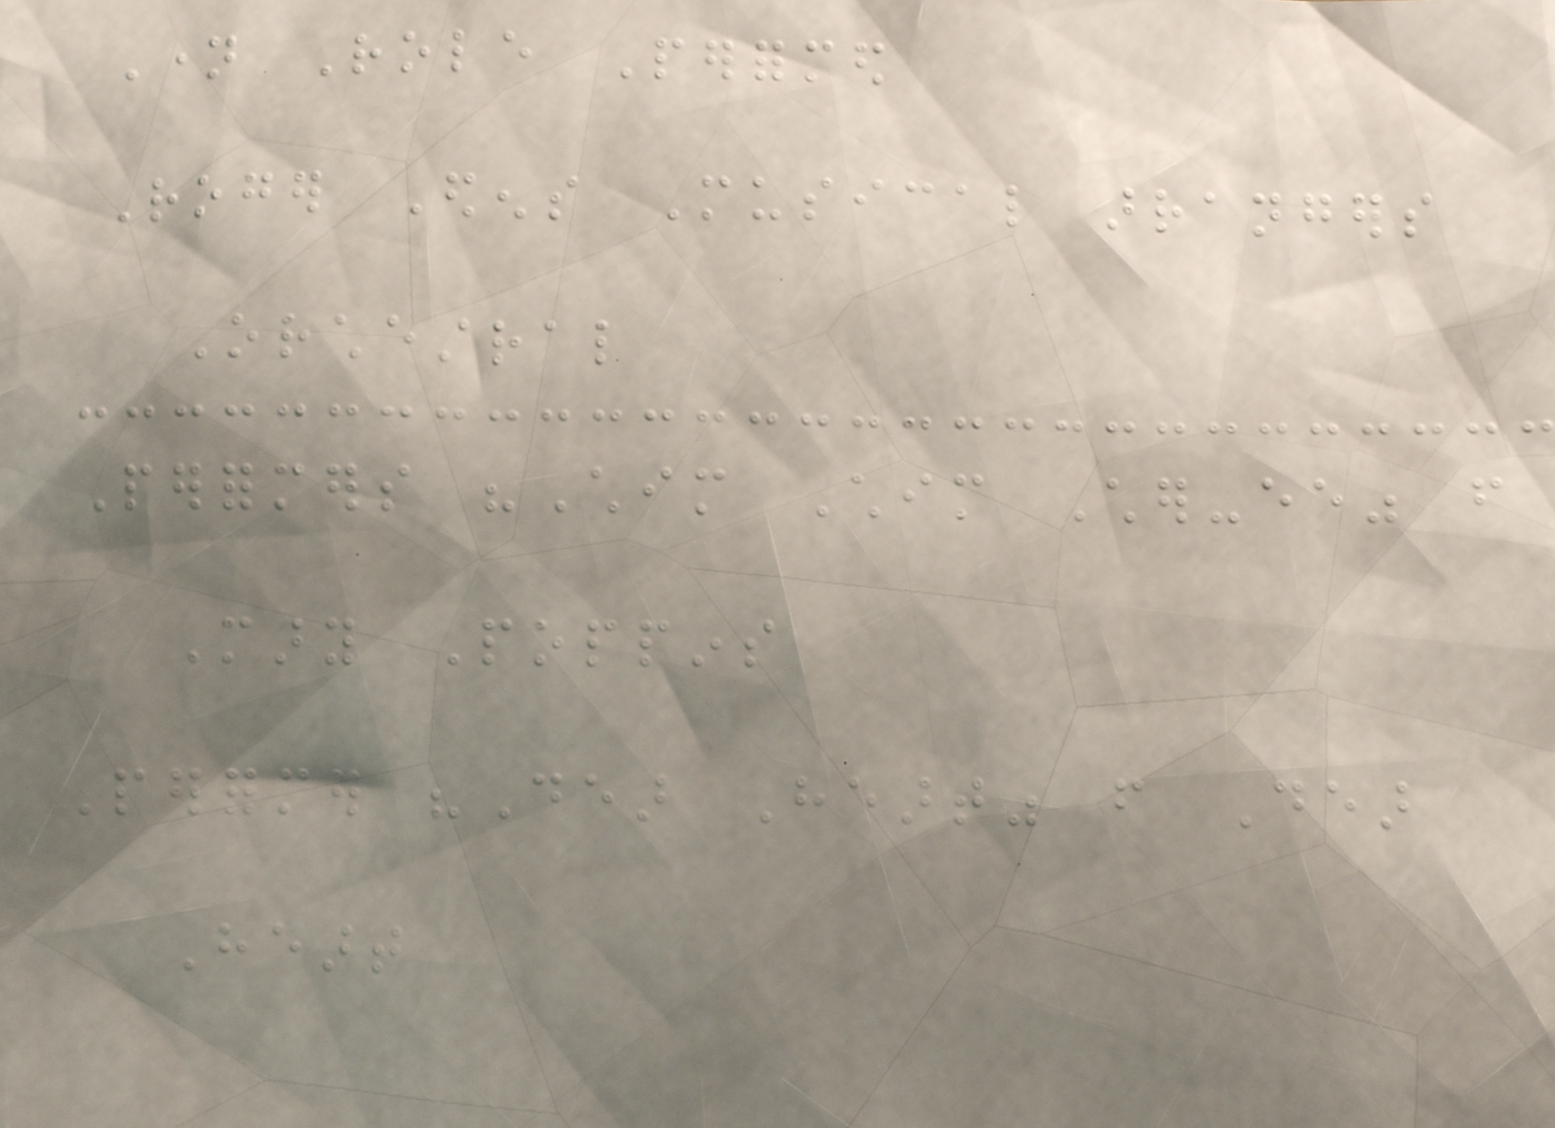Name Role Performed
Roger Edens Musical arrangers
Orchestral
Performers "Chim Chim Cher-ee" from
Mary Poppins
Performer "Dear Heart" from Dear
Heart
